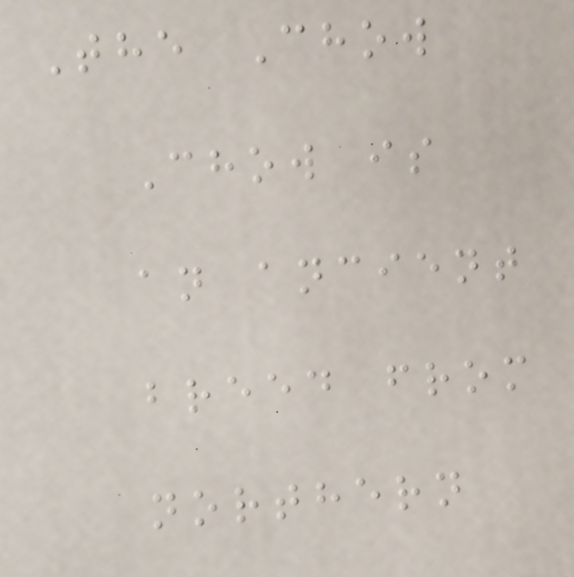The Chow
Chow is
an ancient
breed from
northern
